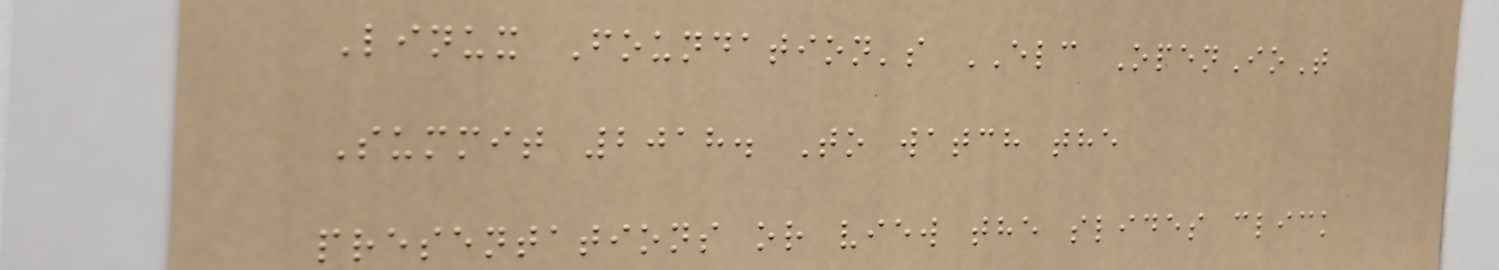Linux Foundation's ELC OpenIoT
Summit 2018. To watch the
presentations or view the slides click
